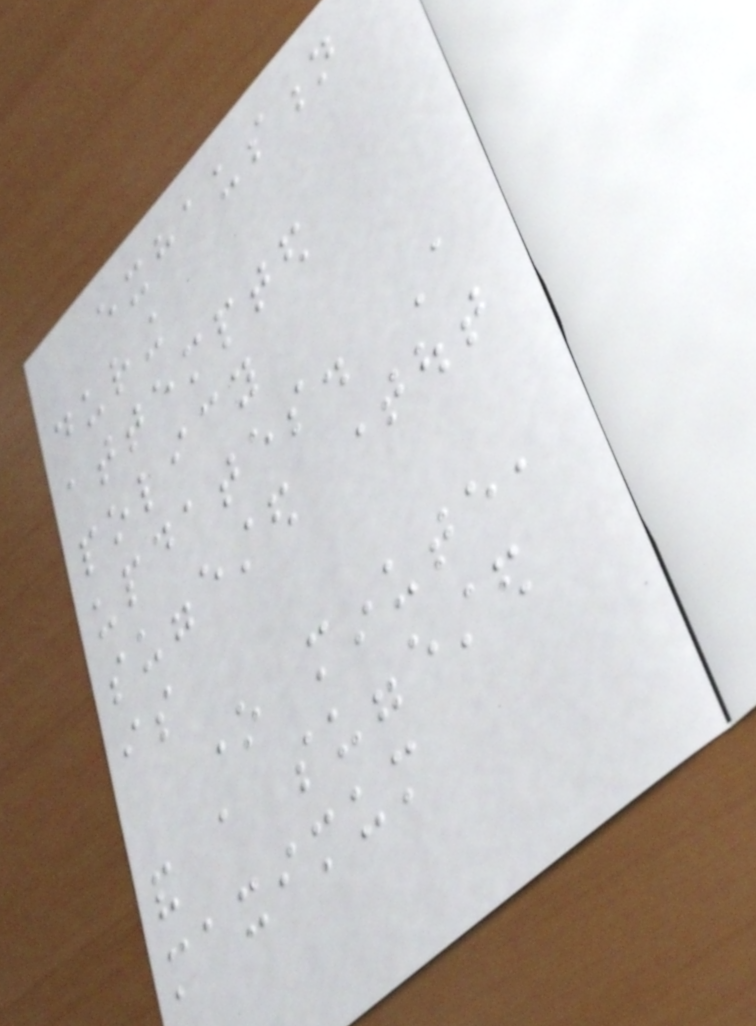exhaustion
during
attempted
policy
updates. A
suggested timeout
is
one minute,
and a suggested
maximum
